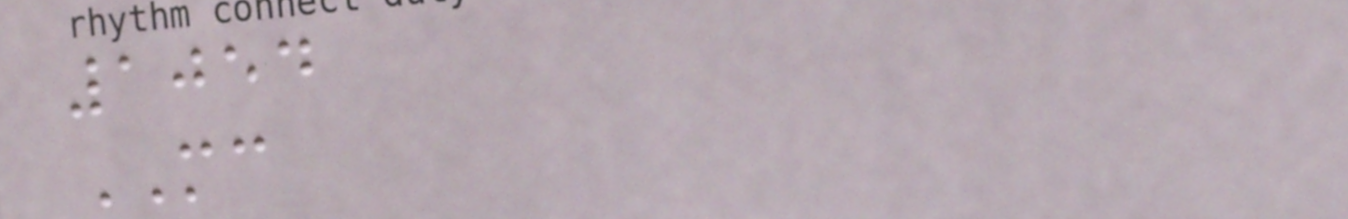1054
MC
